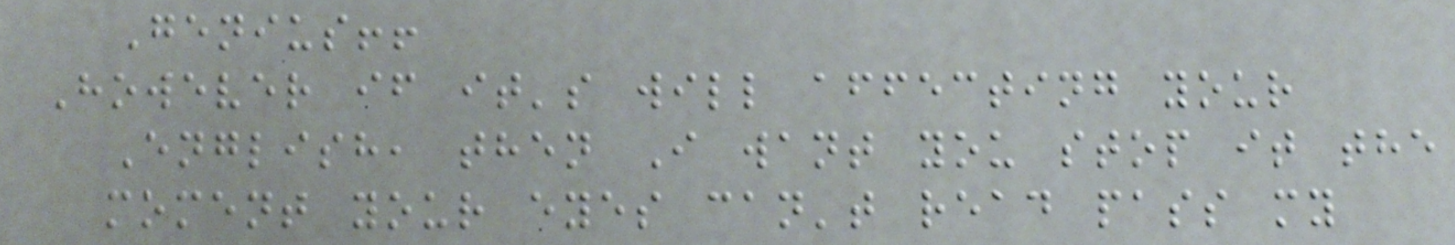Genius!!
However if it's will affecting your
English, then I want you stop it the
moment your eyes can't read pass my
